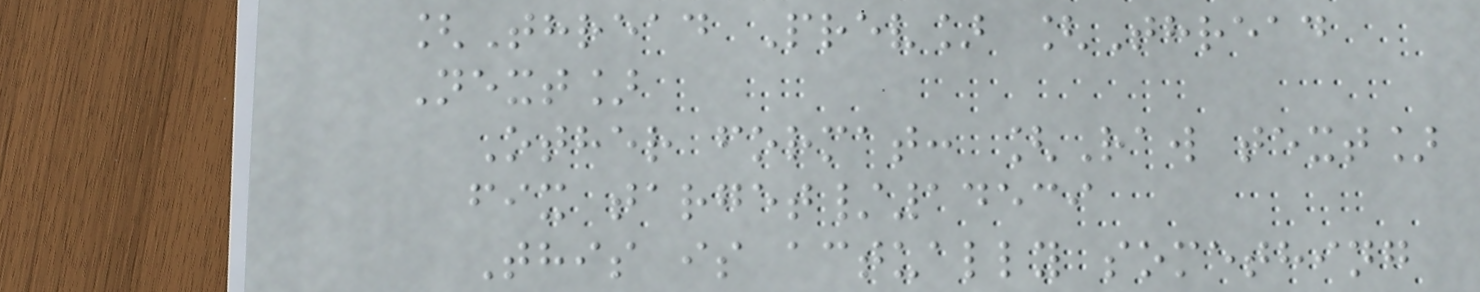[Thread Prev] [Thread
Next]
Other format: [Raw text]
fix target/14539
This is actually something
